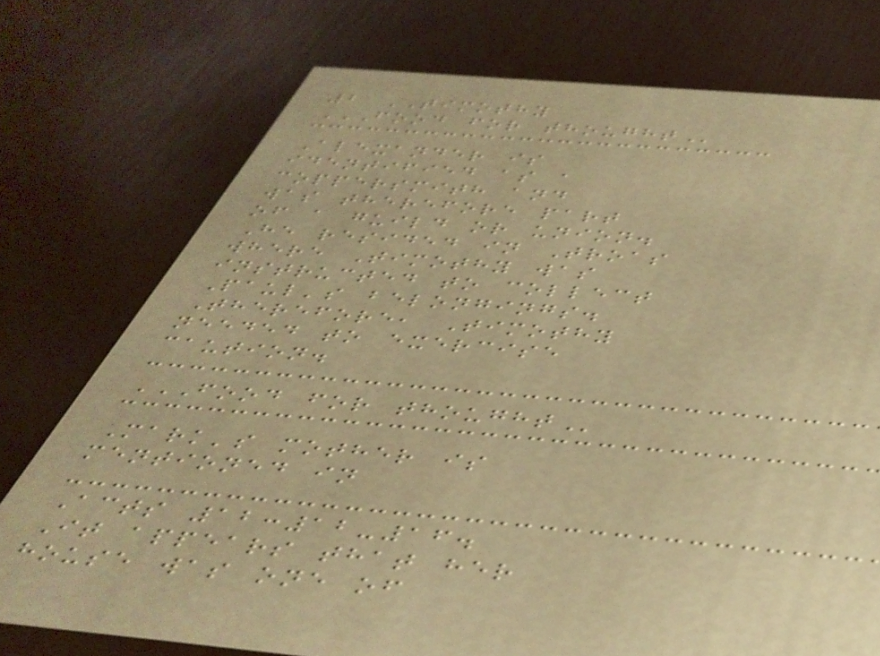2 TIMOTHY
FOOD FOR THOUGHT
Alexander is
identified as a
coppersmith and
was therefore part
of a guild or union.
He resided in Troas
where Timothy was
instructed to collect
Paul's belongings.
Therefore, Timothy
needed to exercise
caution.
FOOD FOR THOUGHT
Mark's mother is
mentioned in
Acts 12:12-16.
It appears that her
house was one of
